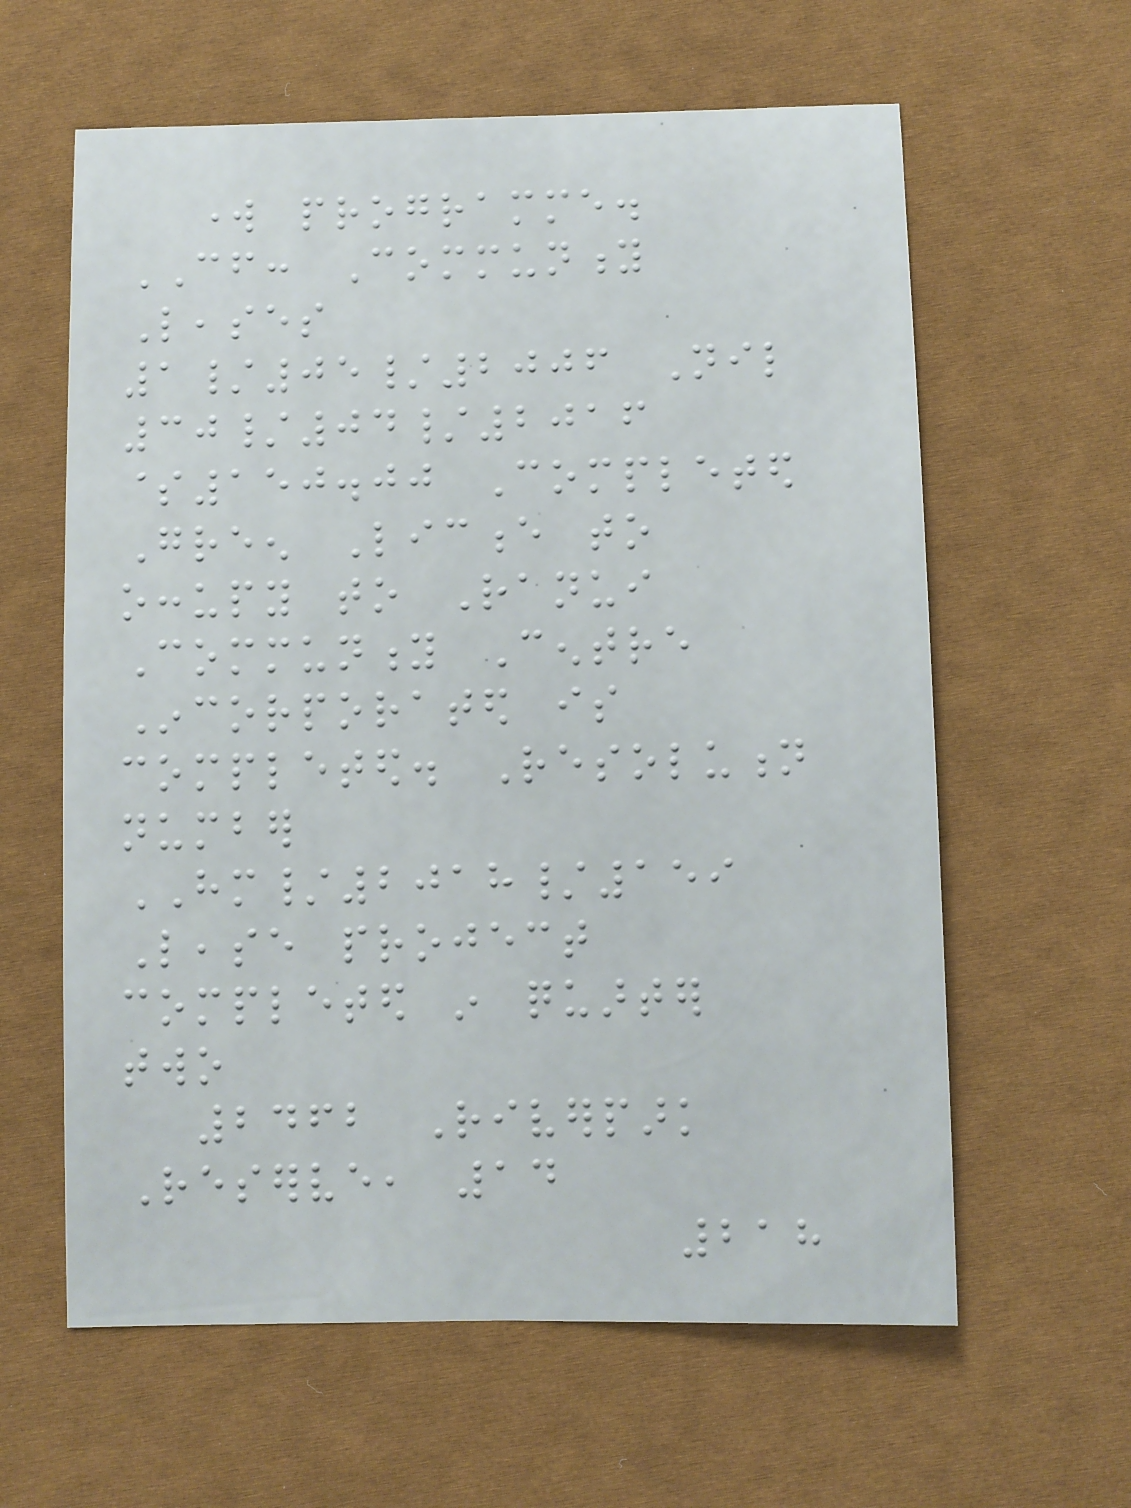work programme.
CF: Community
Leases
1/05/2006 Nil
30/04/2016
$150.00 Completed
Green Licence to
occupy to Ranui
Community Centre
Incorporated is
completed. Resolution
number
HM/2018/159
Lease project
completed in quarter
two
2462 Riverpark
Reserve, 14
218
